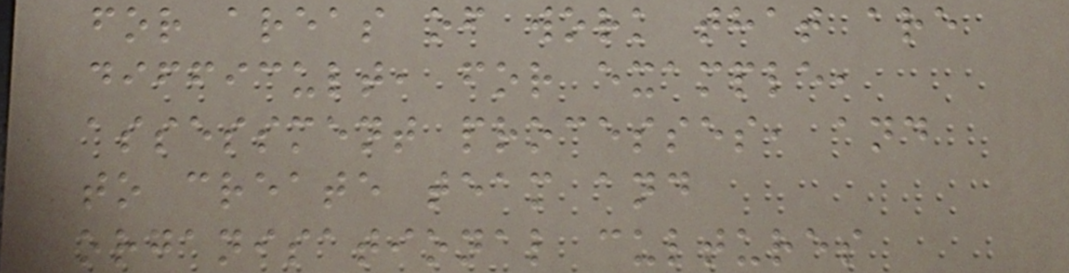for areas of work that are
difficult, for example,
assessment processes, and
to create team and
organisational cultures
